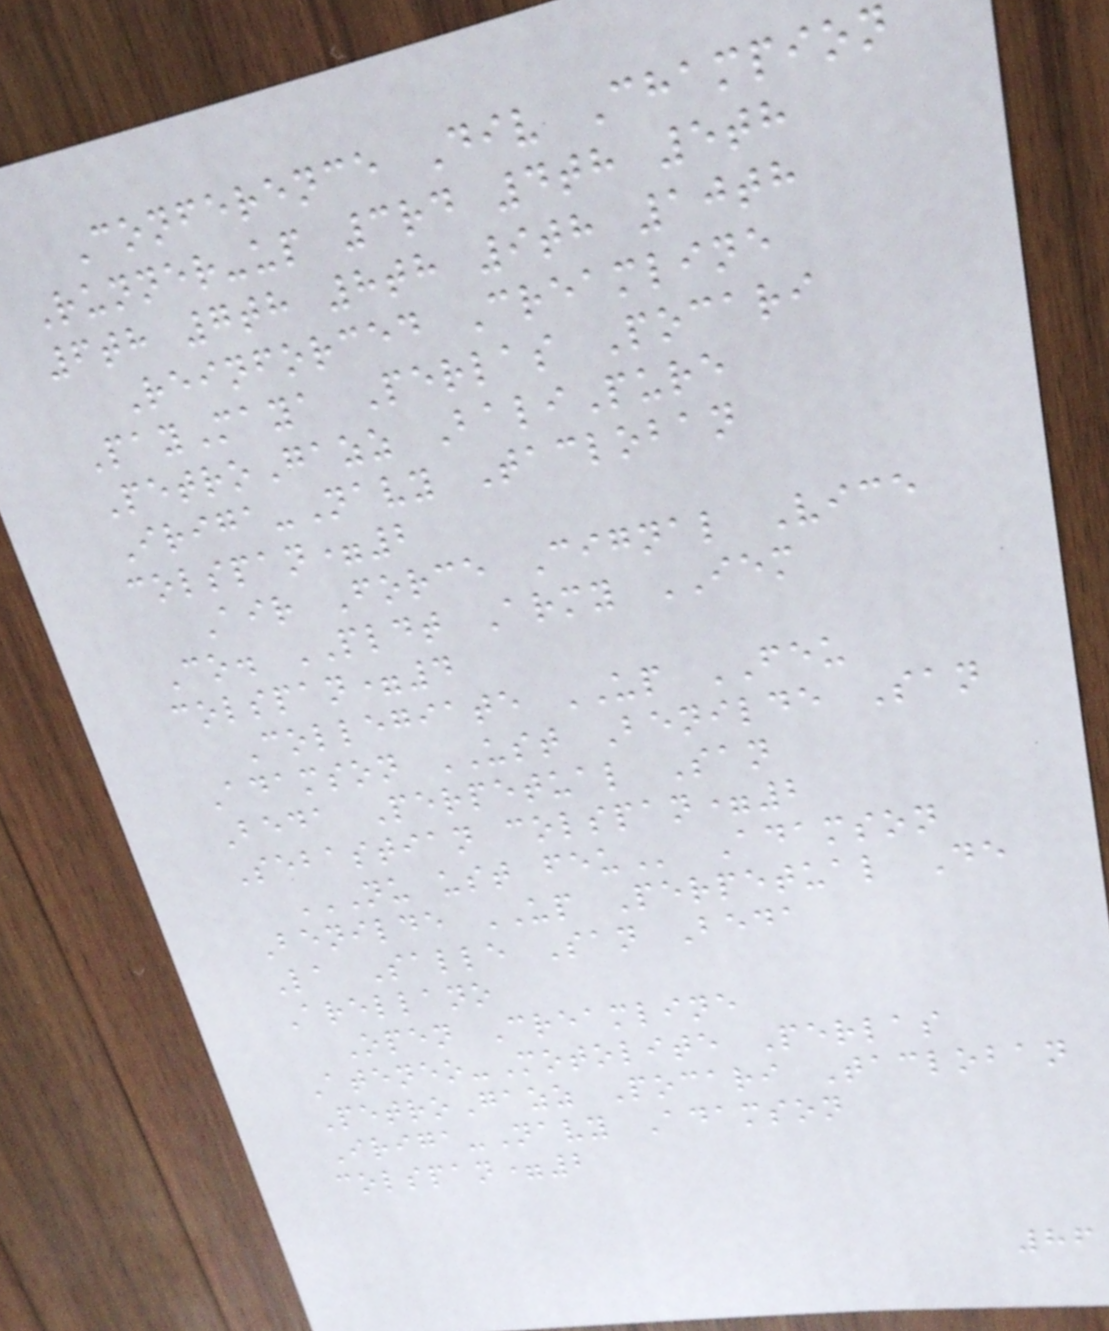Conference Div Champion
Runner-up 3rd 4th 5th
6th 7th 8th 9th 10th
Reinforced Creamline
PayMaya Perlas Pocari
PetroGazz BaliPure
Iriga-Navy Tacloban
colspan=2
Air Force Cignal Vice
Co. PLDT Army IEM
colspan=4
Collegiate UP FEU
Adamson UST Benilde San
Beda Perpetual San
Sebastian colspan=2
NU UST FEU Adamson
Benilde UP Perpetual De
La Salle San Beda
Arellano
Open Creamline
Ateneo-Motolite Perlas
PetroGazz Pocari Tacloban
Iriga-Navy Adamson
colspan=2
86
